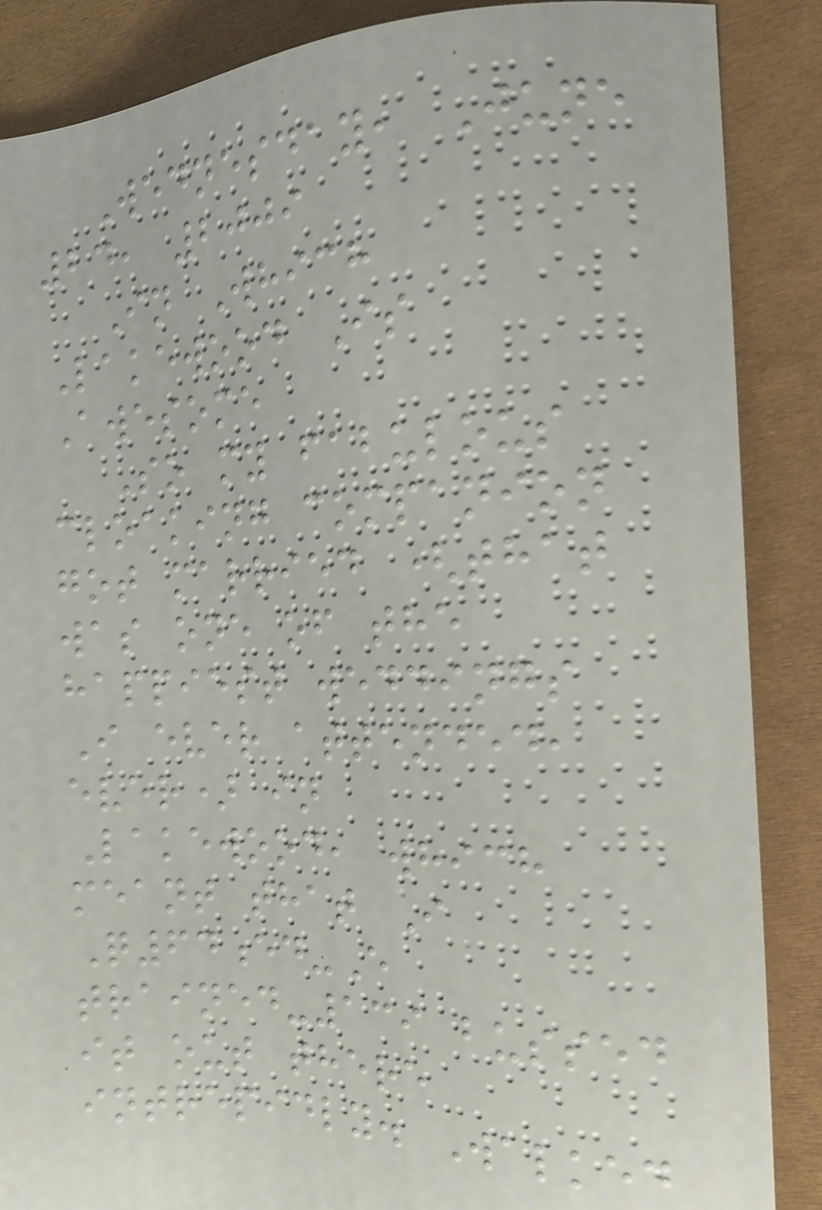Wednesday, June
24, 2009
In Which
Lakewood Is
Awesome
So my fabulous
cloaking companion
got married (that
was one of the
happiest weddings
I ever attended,
ever) in
Lakewood, which
meant that I
Q64ed-E
trained-139 bussed
it out there
intrepidly. Walked
